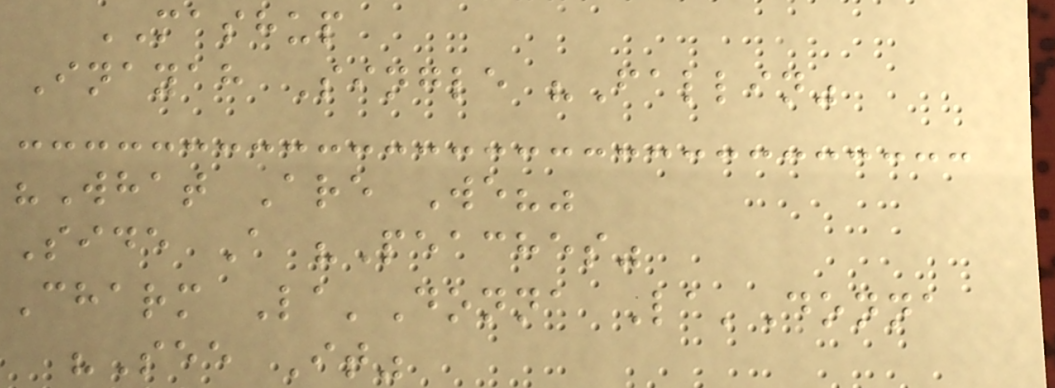MASHUP
Inayah Single "Fallin"
"What Are We?"
Side A "Peaches"
Charm La'Donna La'Donna
"See It"
